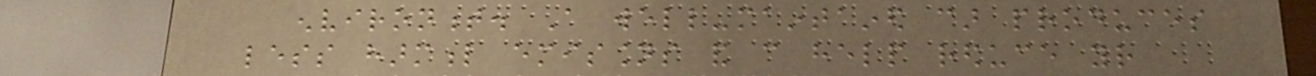environment. A well-maintained car produces
less harmful emissions and can help reduce your
